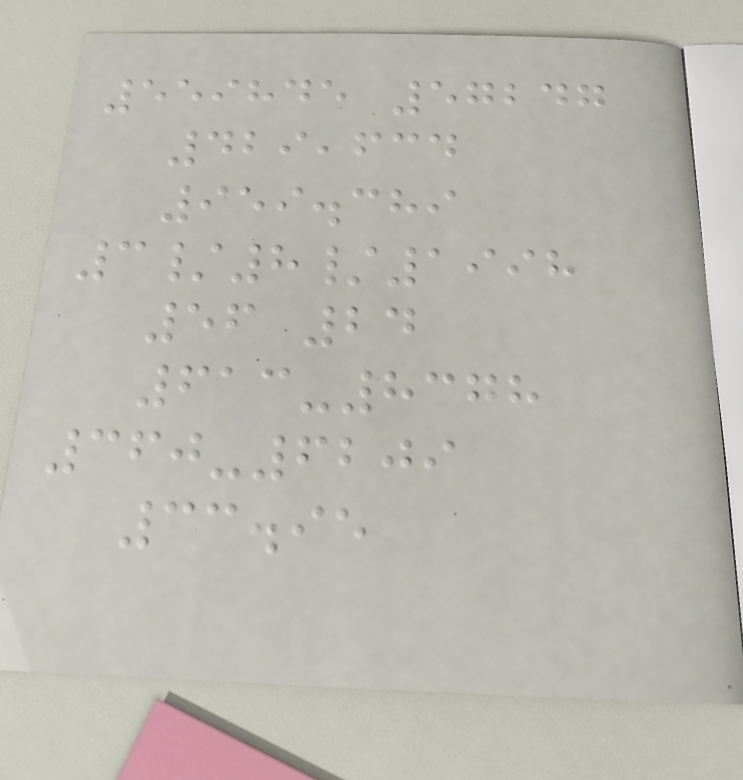559845 57247
429,634
959.389
3/8/1998
56 24
613-8378
360-6209
33.95
